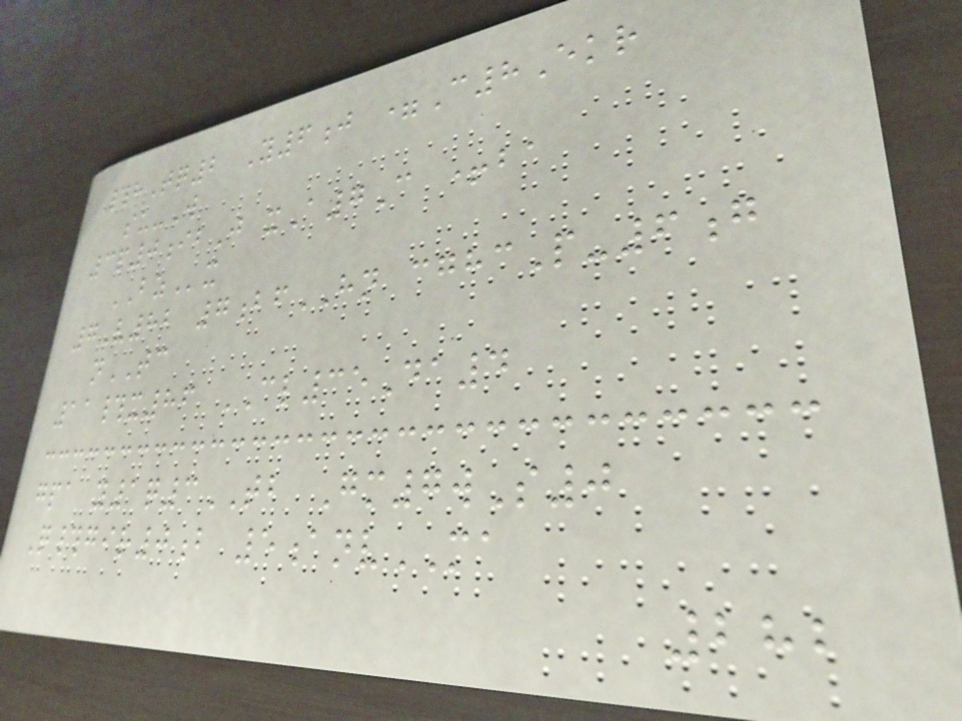#hTq2 Y6j =C8Ekr
su-W
3p0ibJ xA7C +ba
BZx
7V82 7bfHN cghcP-6g
nTC
11#x86 CL35Da4
gpa y1q3TB Gm7wS0
Q#gir0b 5anvMA
282
